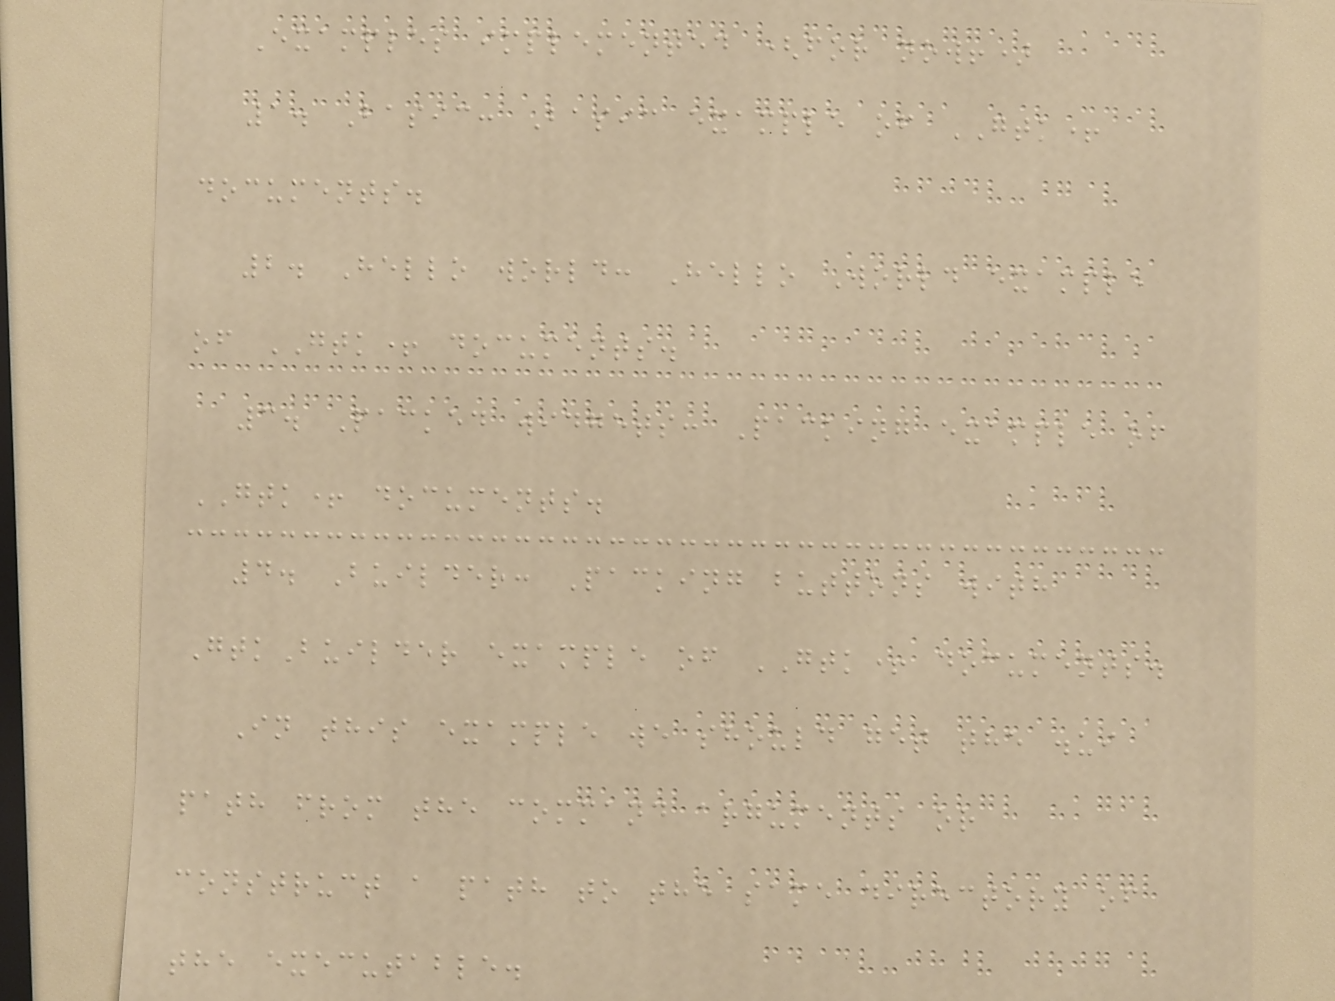Examples implemented (for now!)
1. Basic: Basic example of GTK+
documents.
2. Hello world: Hello World example
of GTK+ documents.
3. Packed widgets: Packing example of
GTK+ documents.
4. Builder: Packing buttons with
GtkBuilder example of GTK+ documents.
In this example we should get the .ui
path from the command arguments or
construct a path to the same directory of
the executable.
